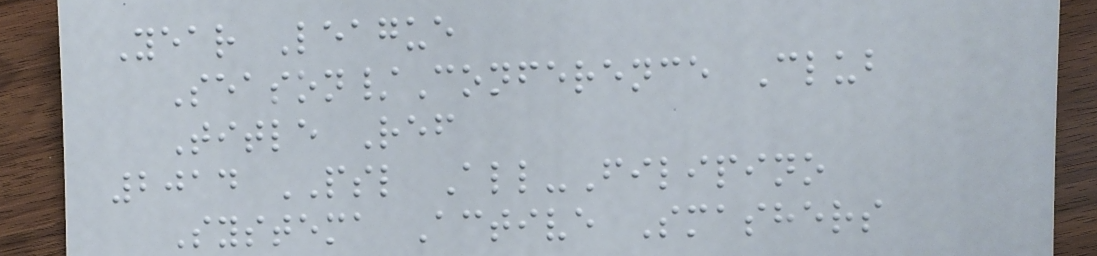Year League
Season/Conference Club
Title Ref
2014 PSL All-Filipino
Systema Active Smashers
